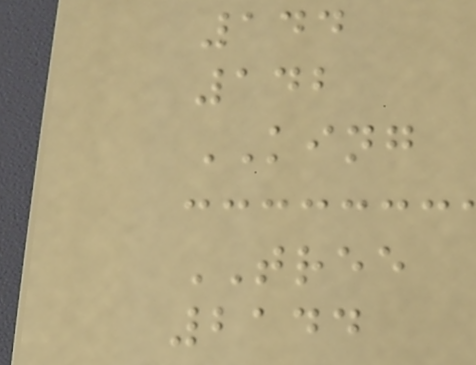144
142
KING
TREE
2144
